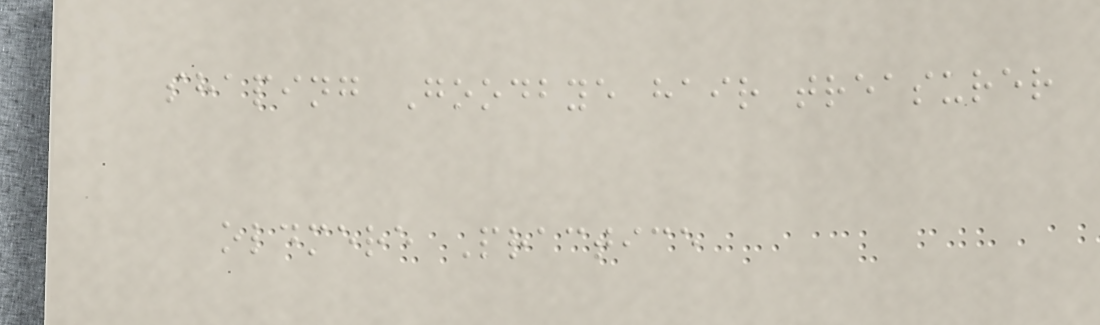shaping Goodbye hair treasurer
oldmere Practice
